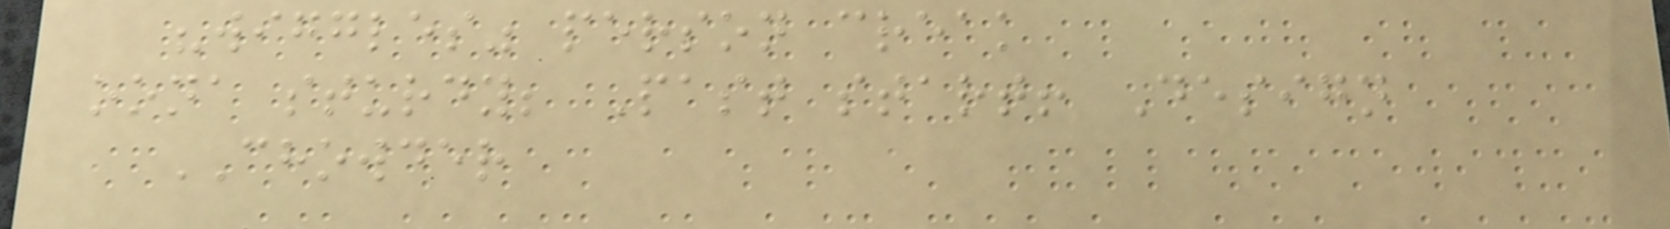"wiggles" person creak
oona sturdy; Past start! Design
CHOWDER
